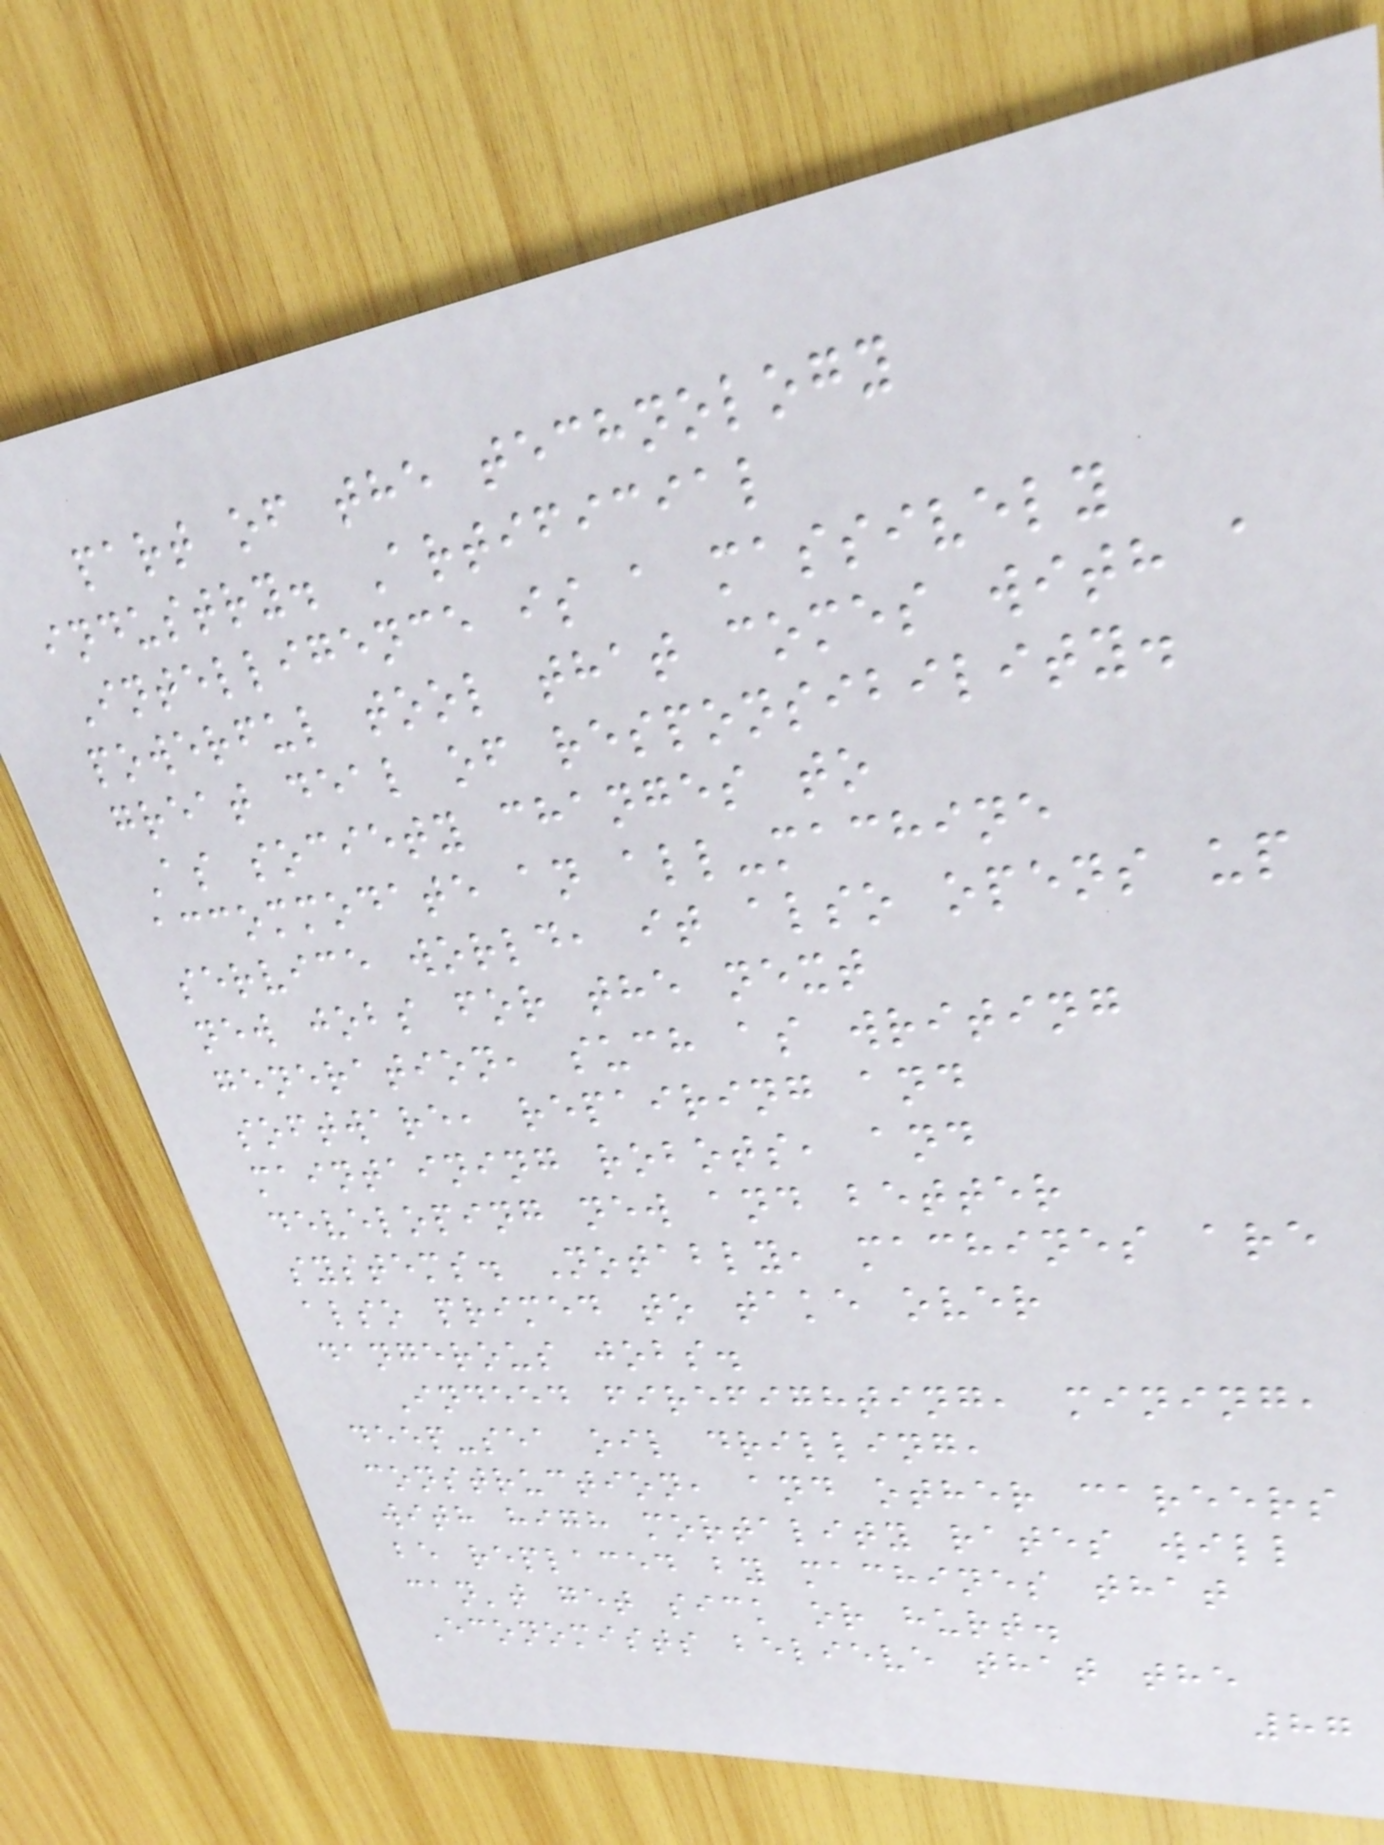part of the technology
industry. Artificial
Intelligence is a massively
powerful tool that comes with a
great deal of responsibility.
As society changes to
accommodate an all-machine
service world, it also opens up
new jobs for the next
generation, such as writing
software, repairing and
maintaining robots, and
developing new and better
systems. Notably, machines are
also primed to take over
dangerous jobs.
Indeed firefighting, mining,
deep-sea oil drilling,
construction, and other careers
with high mortality rates will
be replaced by machines that
can't get sick or hurt.
Economists believe that the
87
